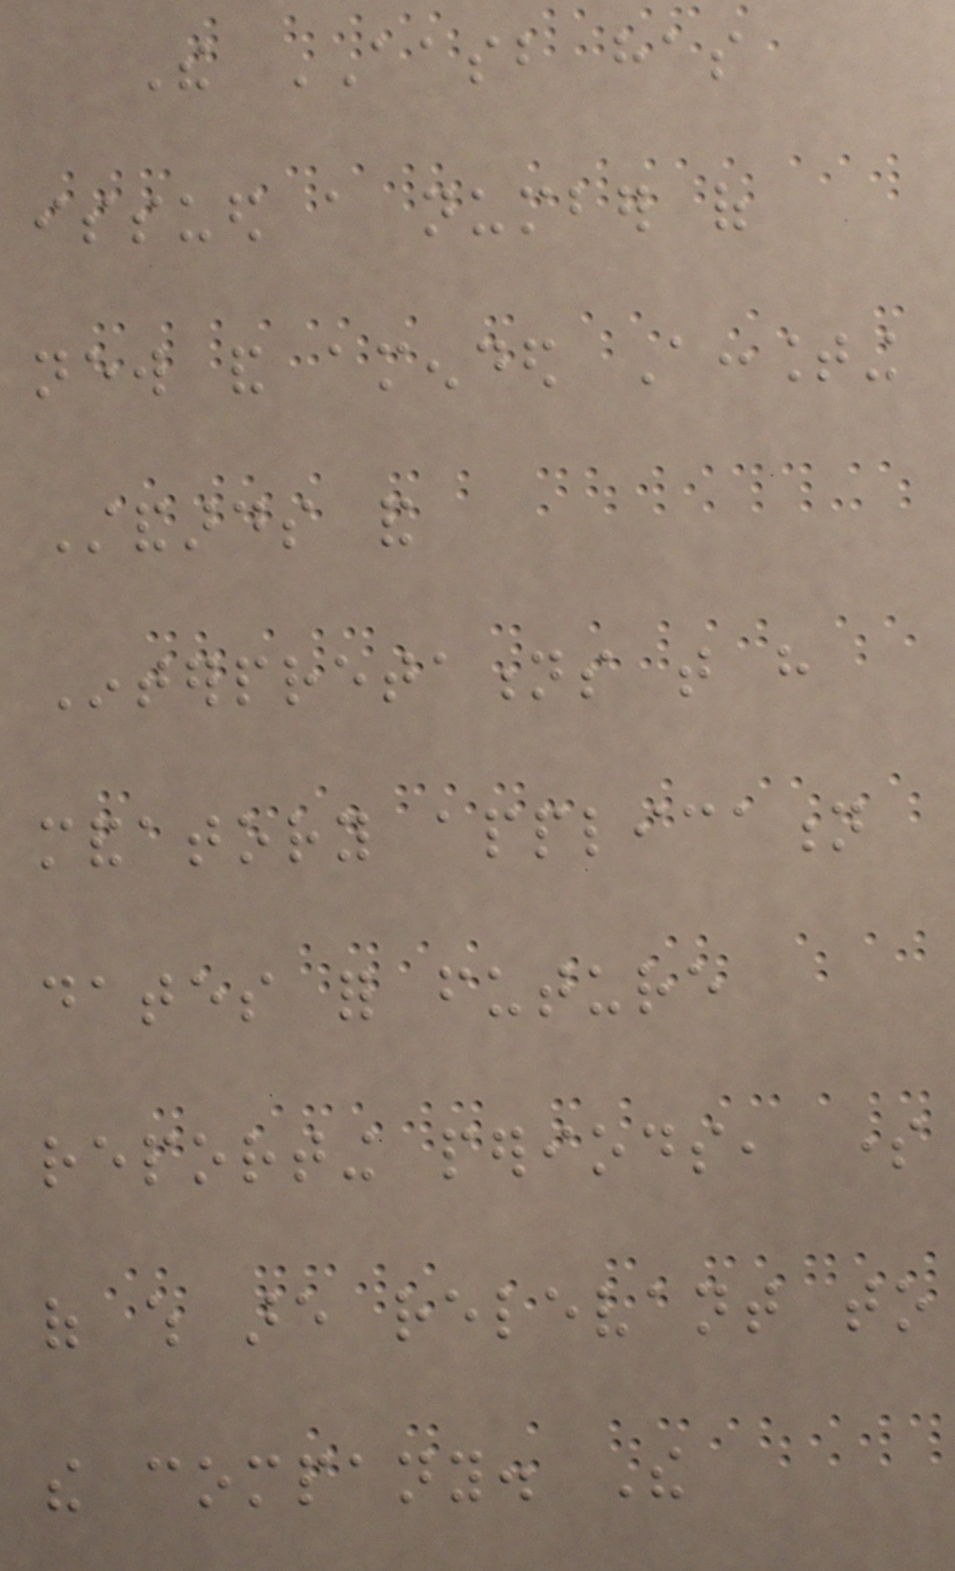The AASB has
issued a number of
new and amended Accounting
Standards and
Interpretations that have
mandatory application
dates for future
reporting periods, some
of which are relevant to
the company. The
